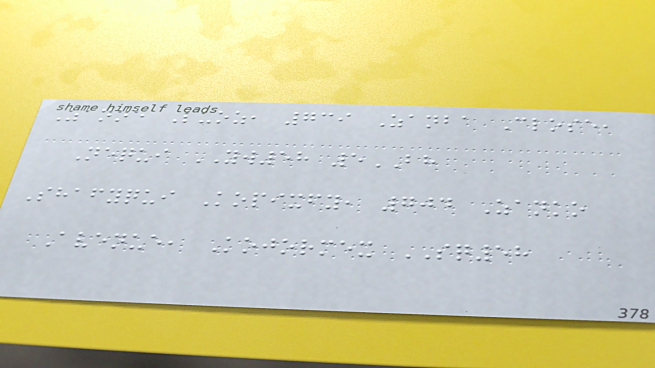Zanne Luoz, 739 Zanba Close,
Nequi YW58 5BH
Shafyqui Kopixfy, 704 Zanko
Avenue, Kojormex SQ58
